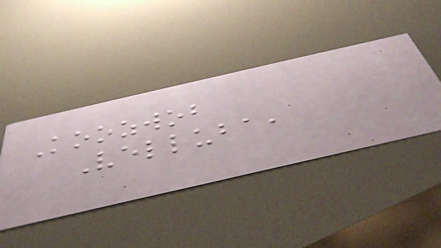Koozwob
Velluba,
